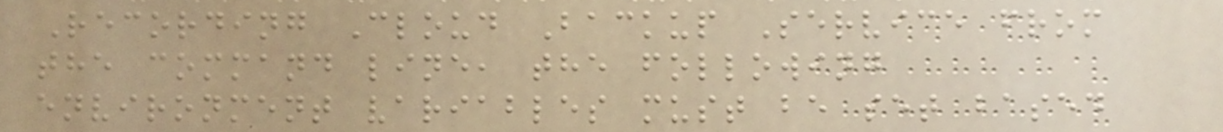Recording Cloud Backup Service from
the command line, the following
environment variables must be set based
